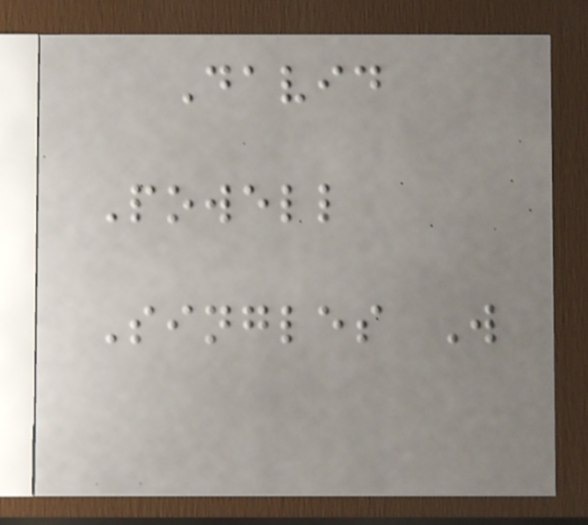David
Powell
Singles W
